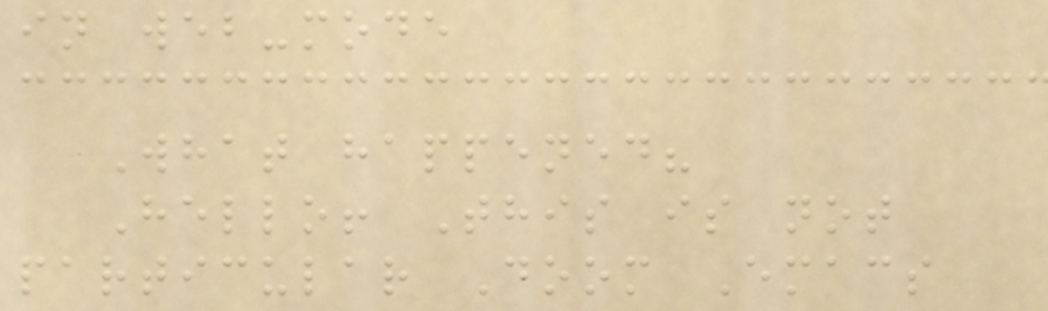in web-mode
What happened?
Hello! This is not
particular Doom Emacs
